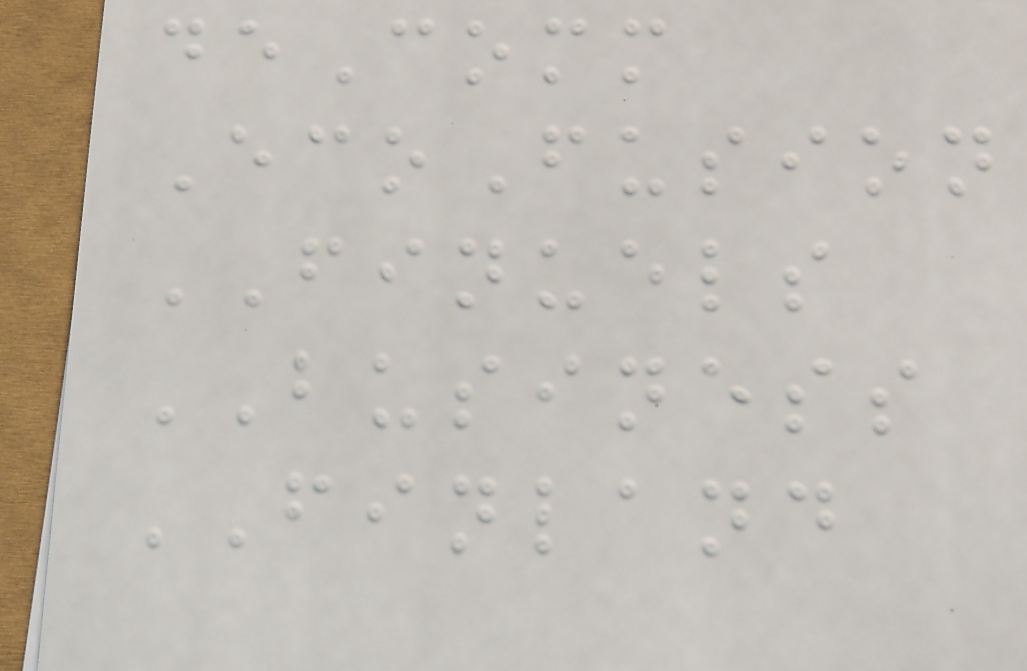deComm
EcoFusion
FINUELS
BUSINESS
FINLAND
